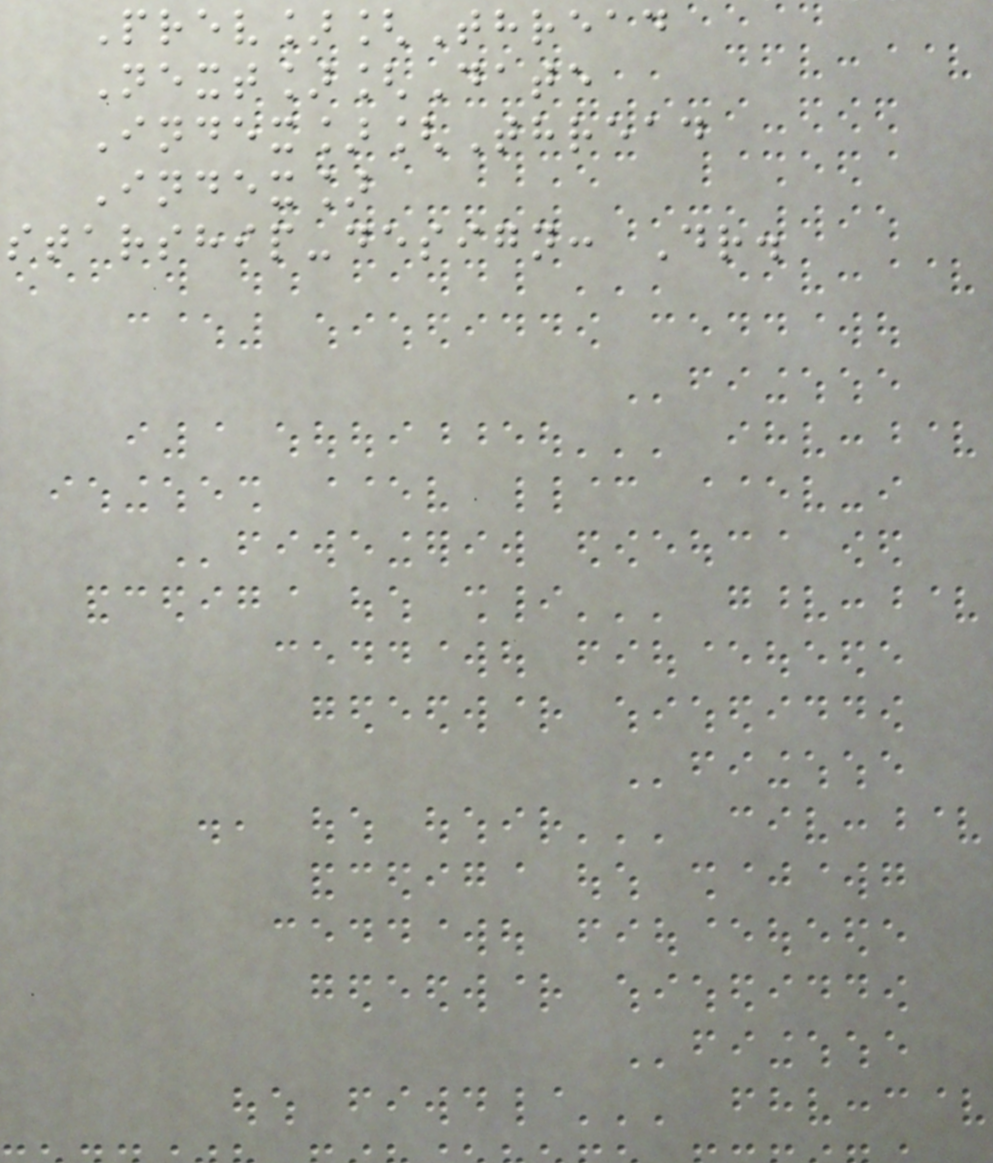Prev][Thread
Next][Date
Index][Thread
Index]
starship-design: Dr.
